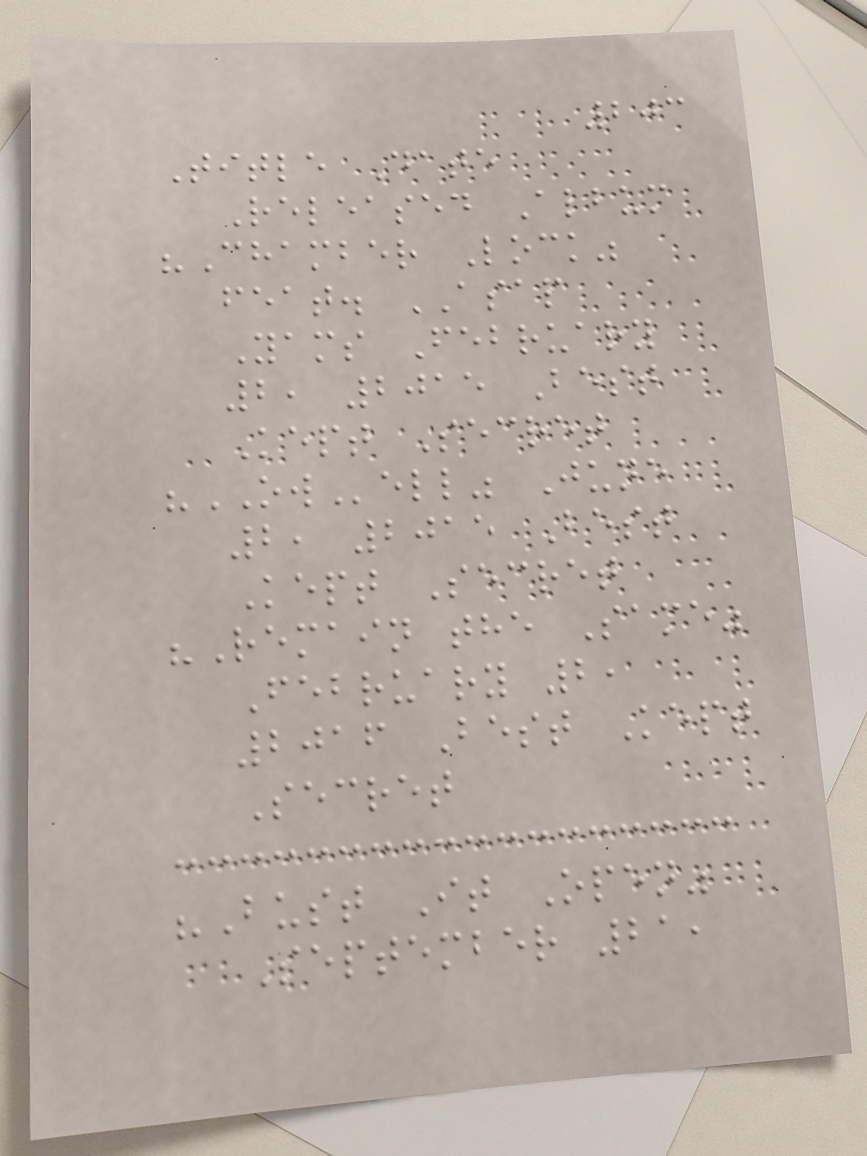203
Title Date
Released Album
"Chamber Lock"
feat. ASAP
Yams February
2, 2015 Best
Kept Secret
"OWell" June
2, 2015 Best
Kept Secret
"Remain the Same"
February 2,
2016 Best Kept
Secret
"Bust It Open"
September 21,
